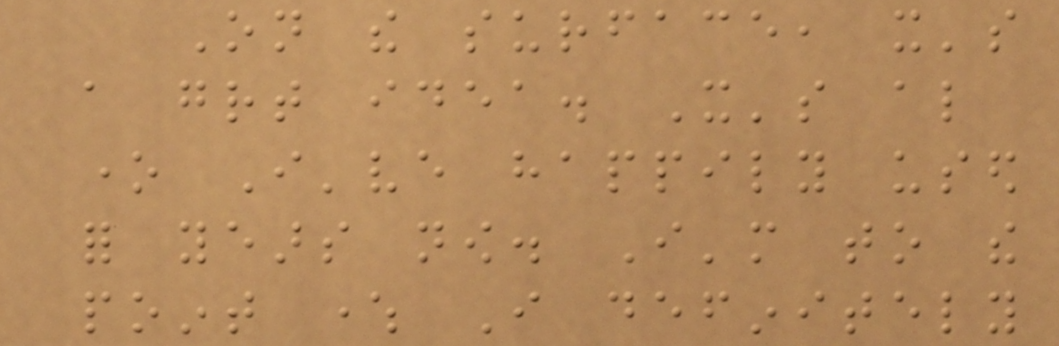On the surface, it's
a great idea. It's also
one I've happily used
for years now. I'm to the
point where I definitely
